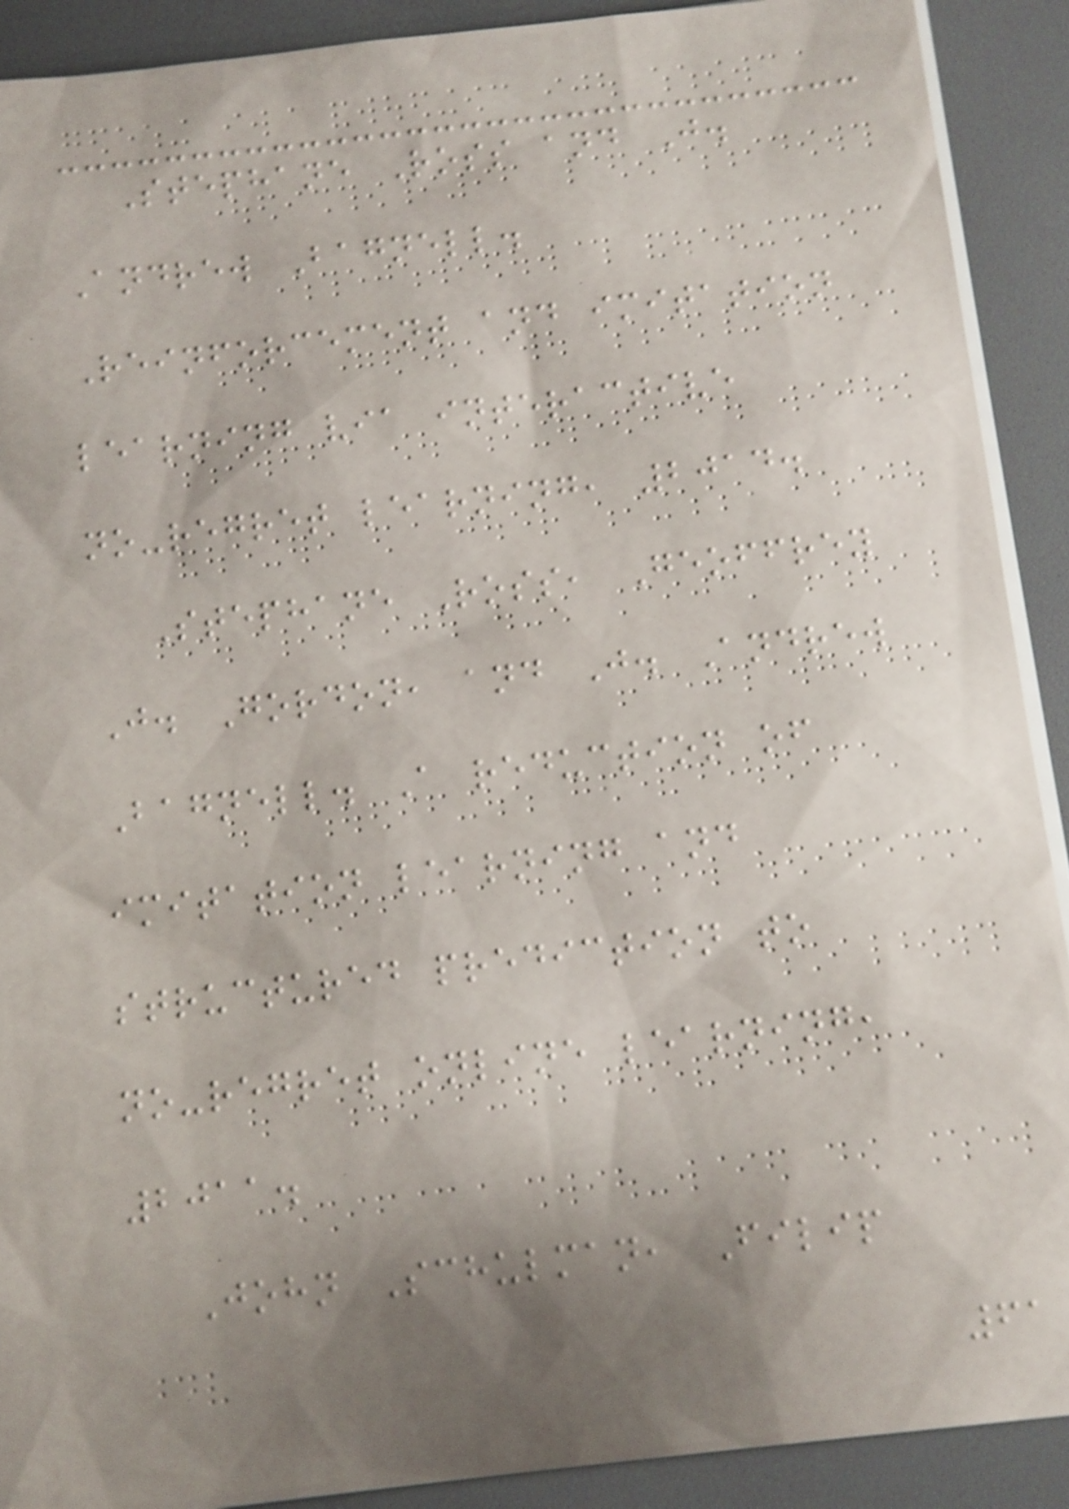Stephane Ross and J.
Andrew Bagnell.
Reinforcement and imitation
learning via interactive
no-regret learning, 2014.
Stephane Ross, Geoffrey
J. Gordon, and J. Andrew
Bagnell. A reduction of
imitation learning and
structured prediction to
no-regret online learning,
2011.
John Schulman, Filip
61
